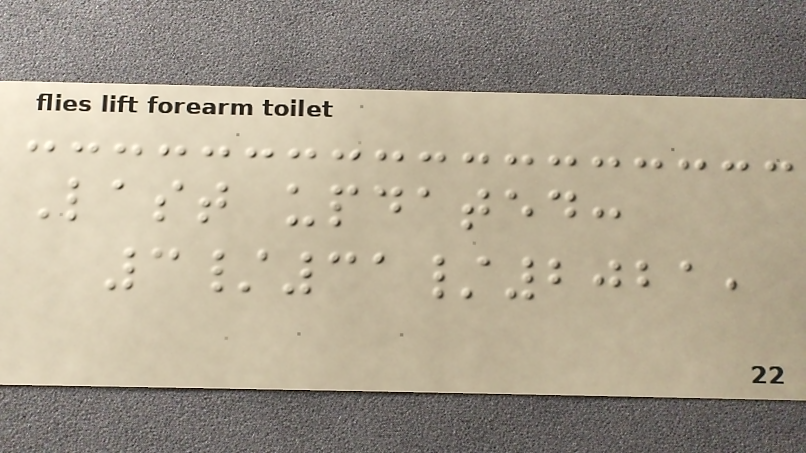Last updated:
3/31/2021,
